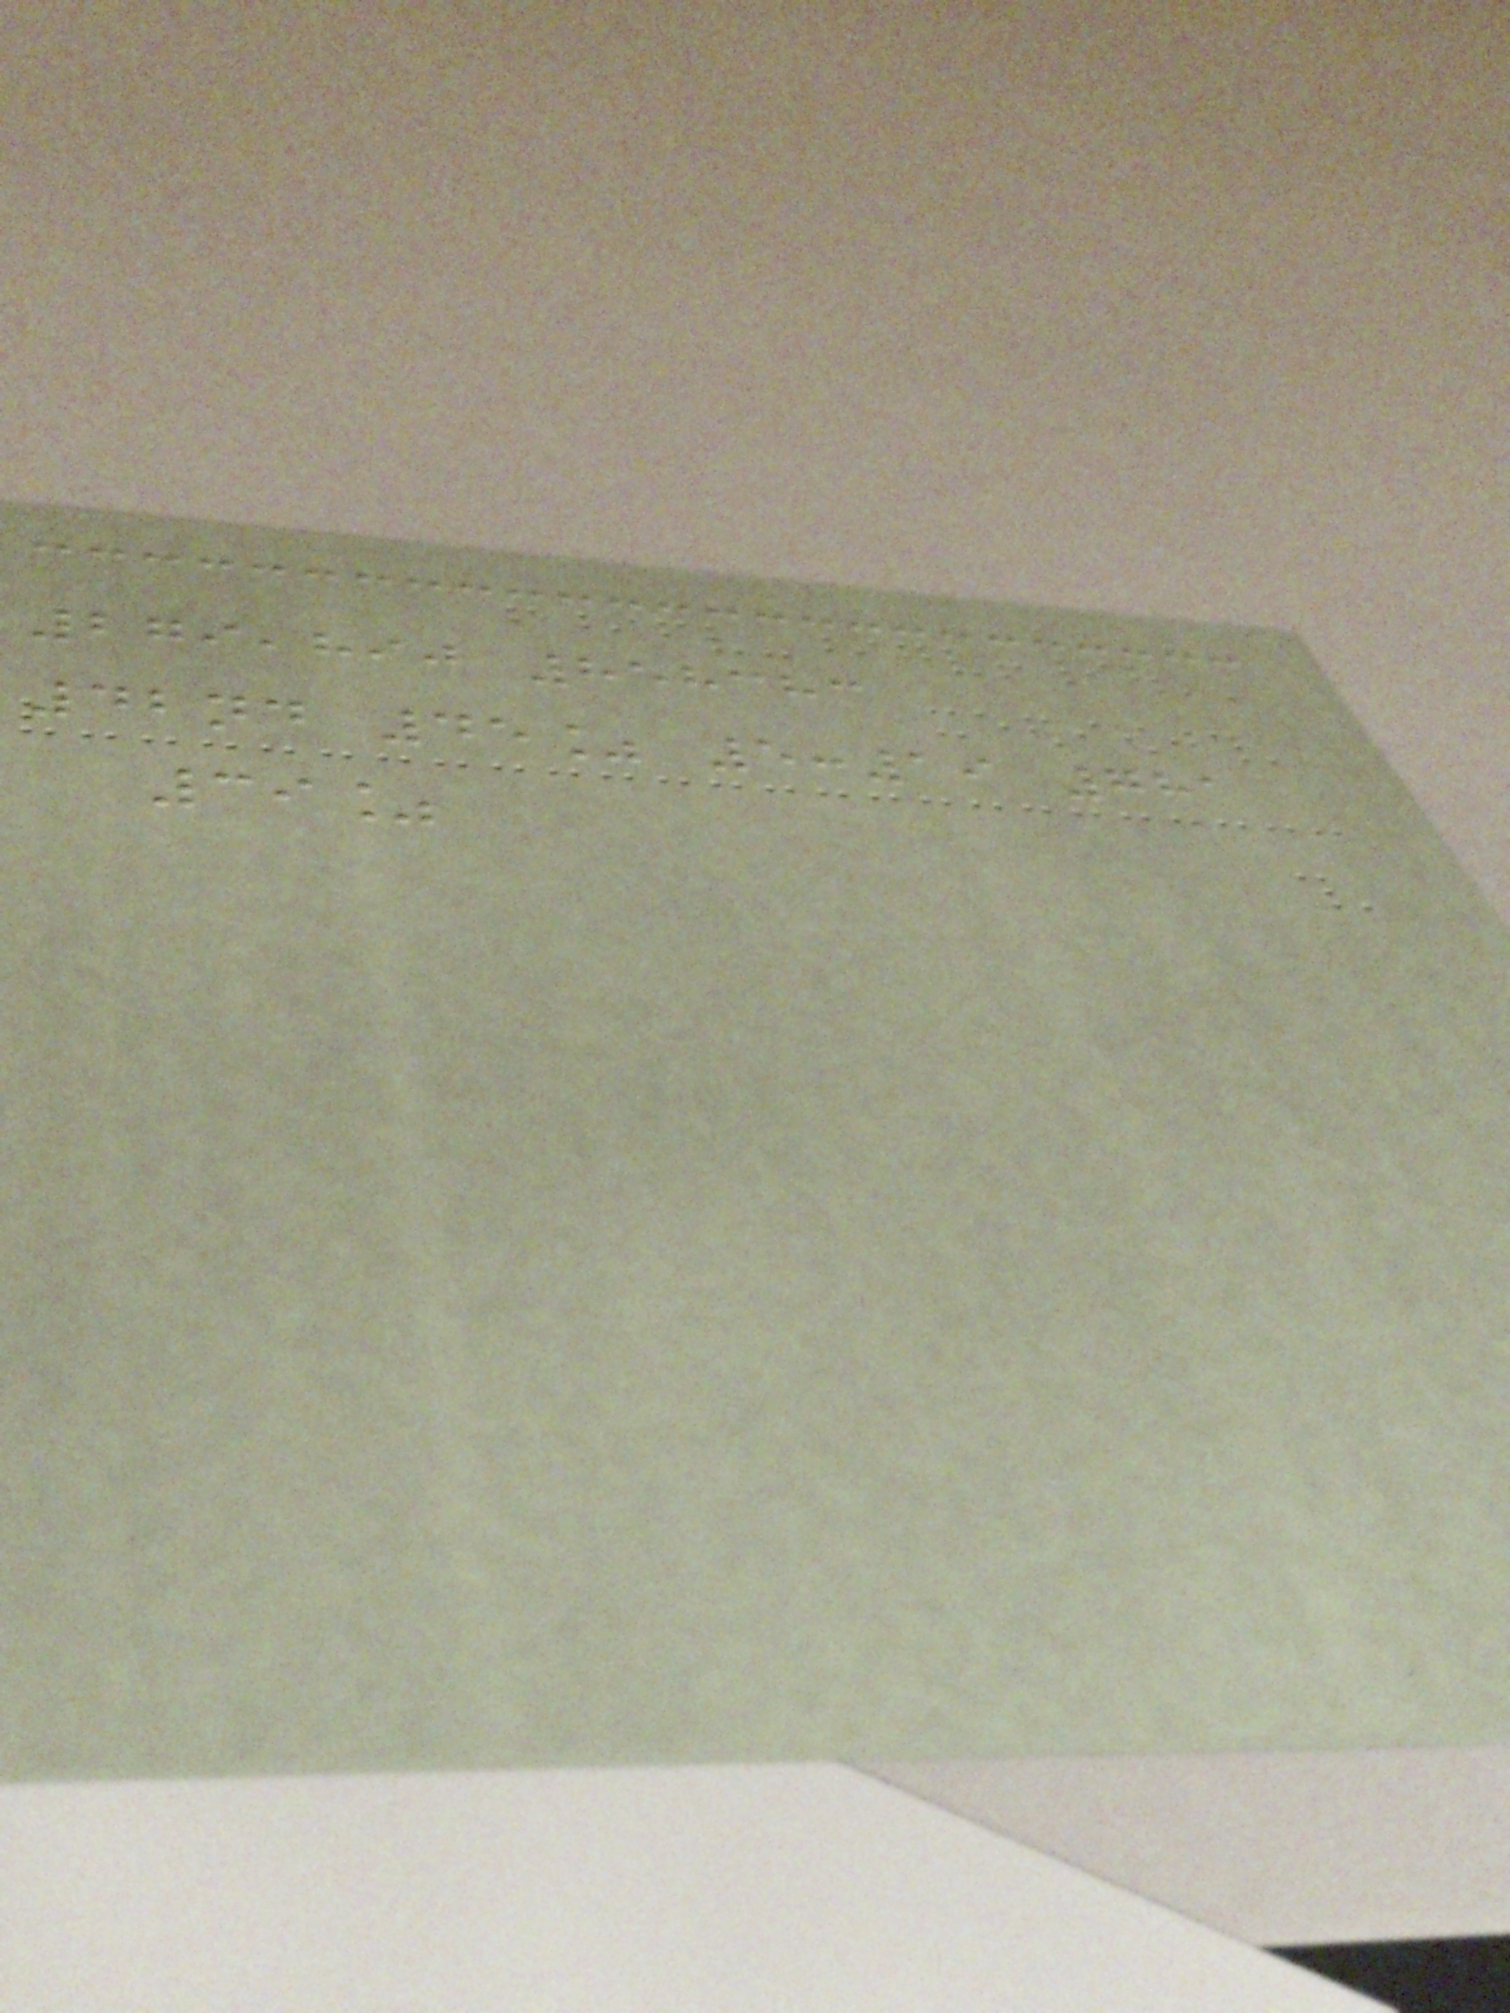279,890 858383
42nd 45% 5:19 781
39%
